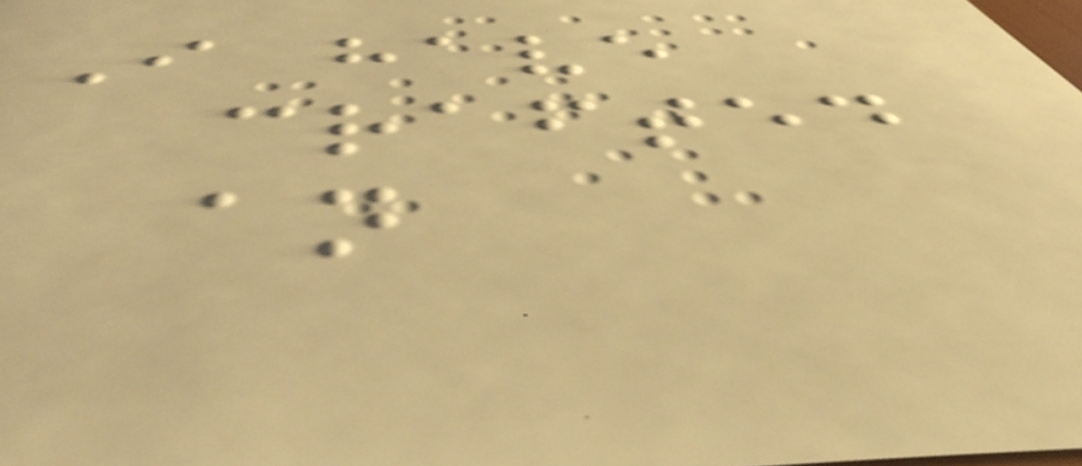I have
crafted
an
